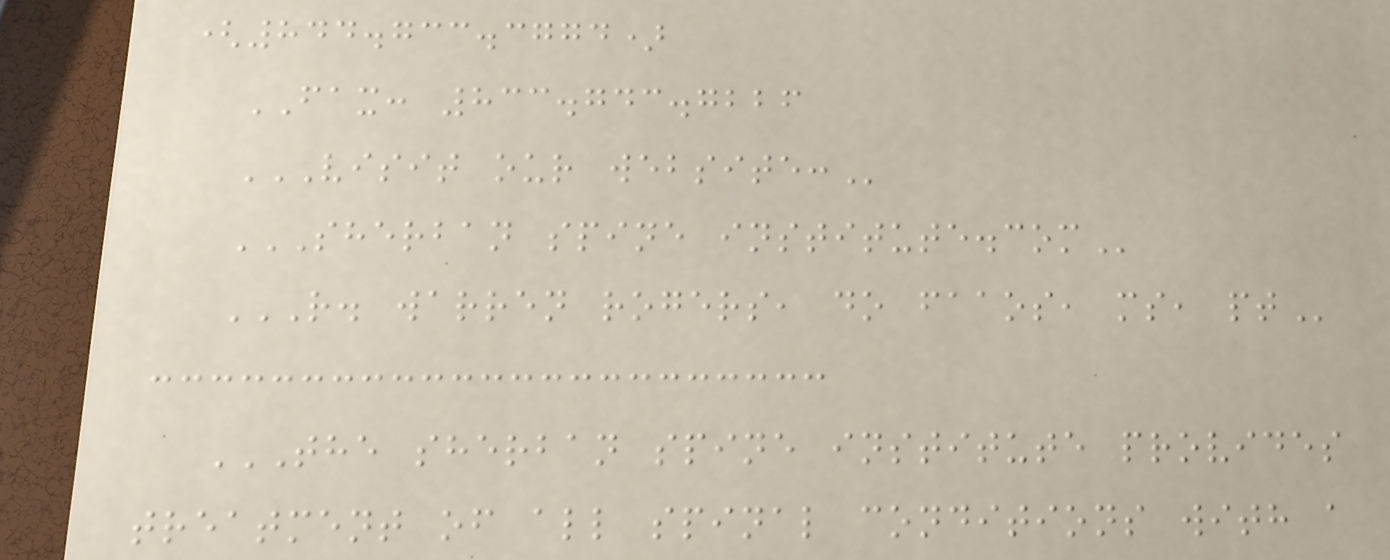(844.733.3774)
FAX: 833.743.7226
VISIT OUR WEBSITE:
SHERBAN SPINE INSTITUTE.COM
R. WARREN ROGERS, DO FAAOS, MS, PT
THE SHERBAN SPINE INSTITUTE PROVIDES
TREATMENT OF ALL SPINAL CONDITIONS WITH A
